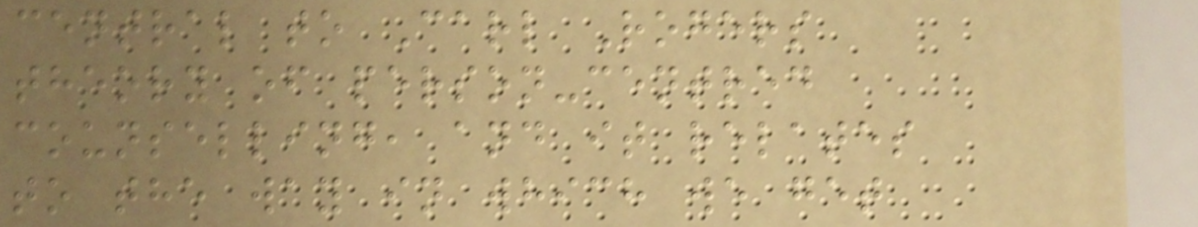central to Carl Rogers
theory of person-centred
counselling, and it relates
to the way in which we get
